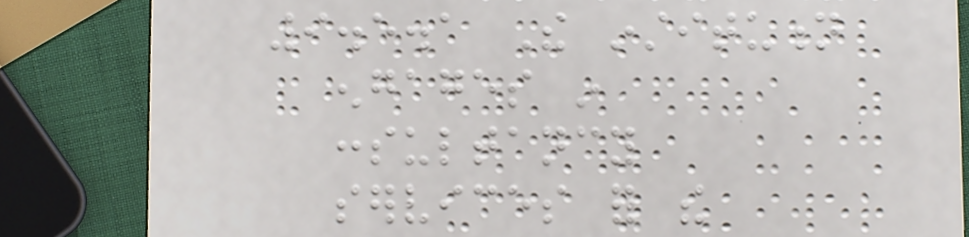9.5.1 The institution
engages in
consultancy
services for the
